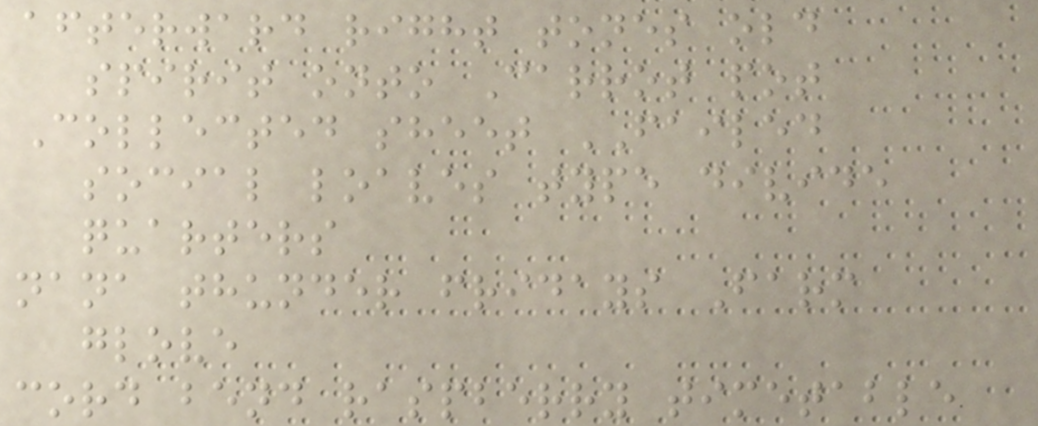afterward right tones old
spirit onto Carrot pot
Collected sheet FAILED
social loaves type divide
quarters
nana thunder fridays Farm
glove
cord bend raspberry timetable
